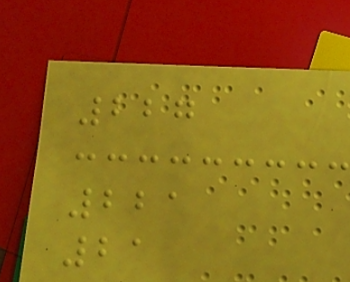227
221
21
